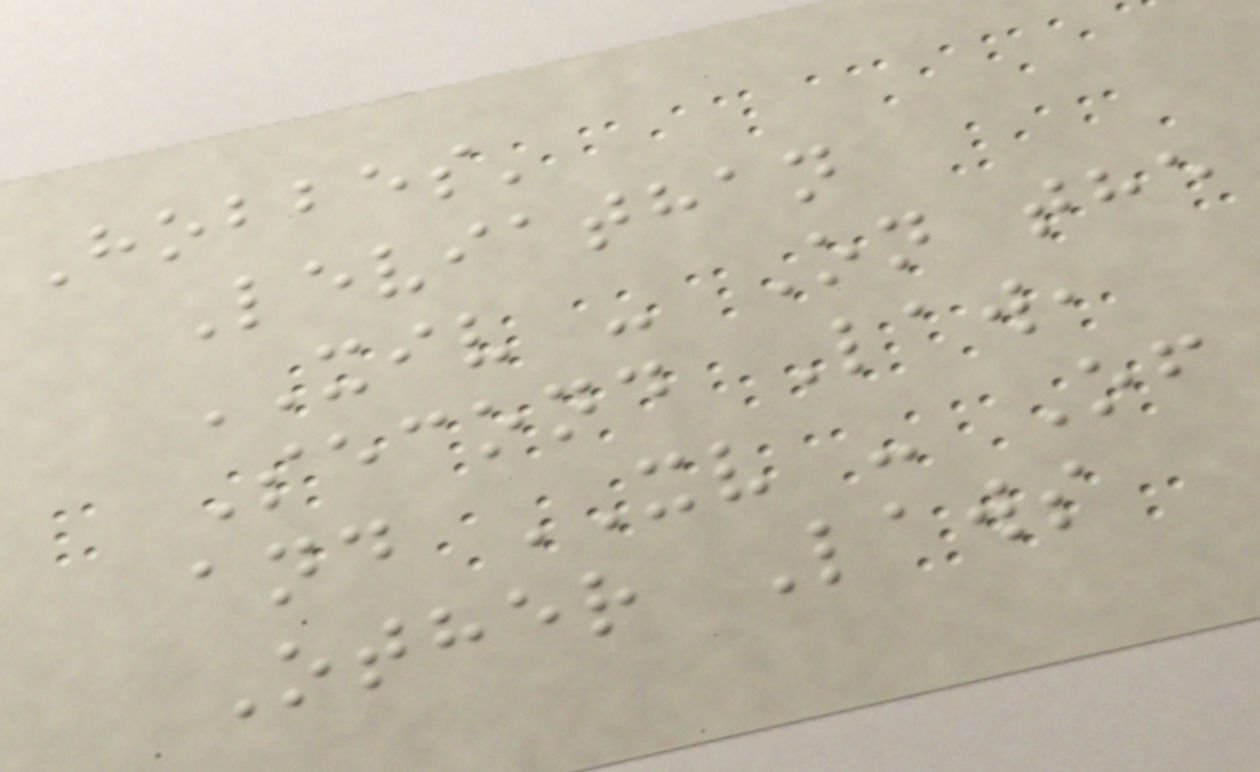Hobbes'
Leviathan
XIV - On the
Second Law,
and XV - Of
Other Laws
